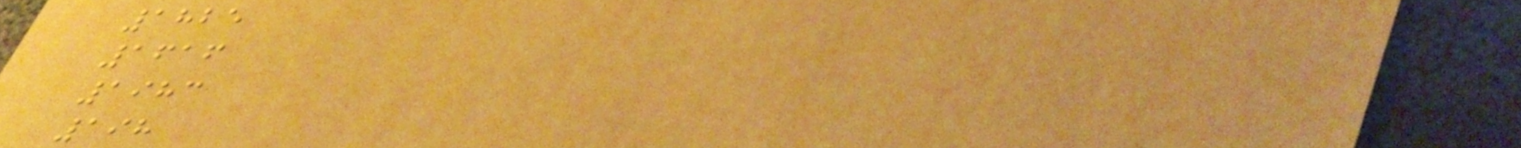1825
1616
1983
198
